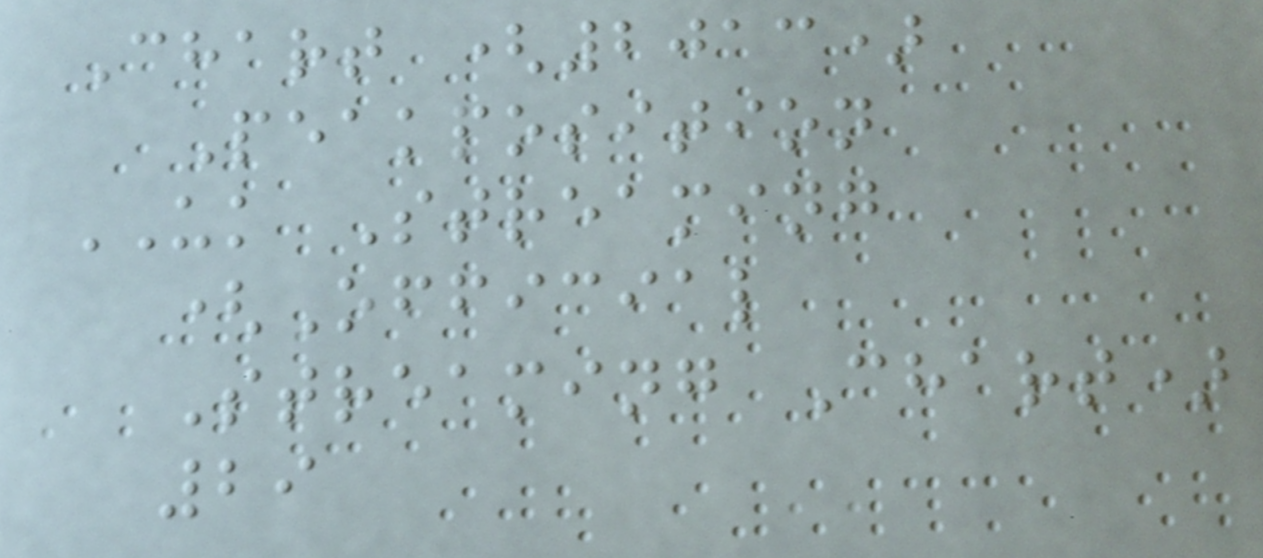Chart (2013)
Peakposition
UK Streaming
(Official
Streaming Chart)
29
